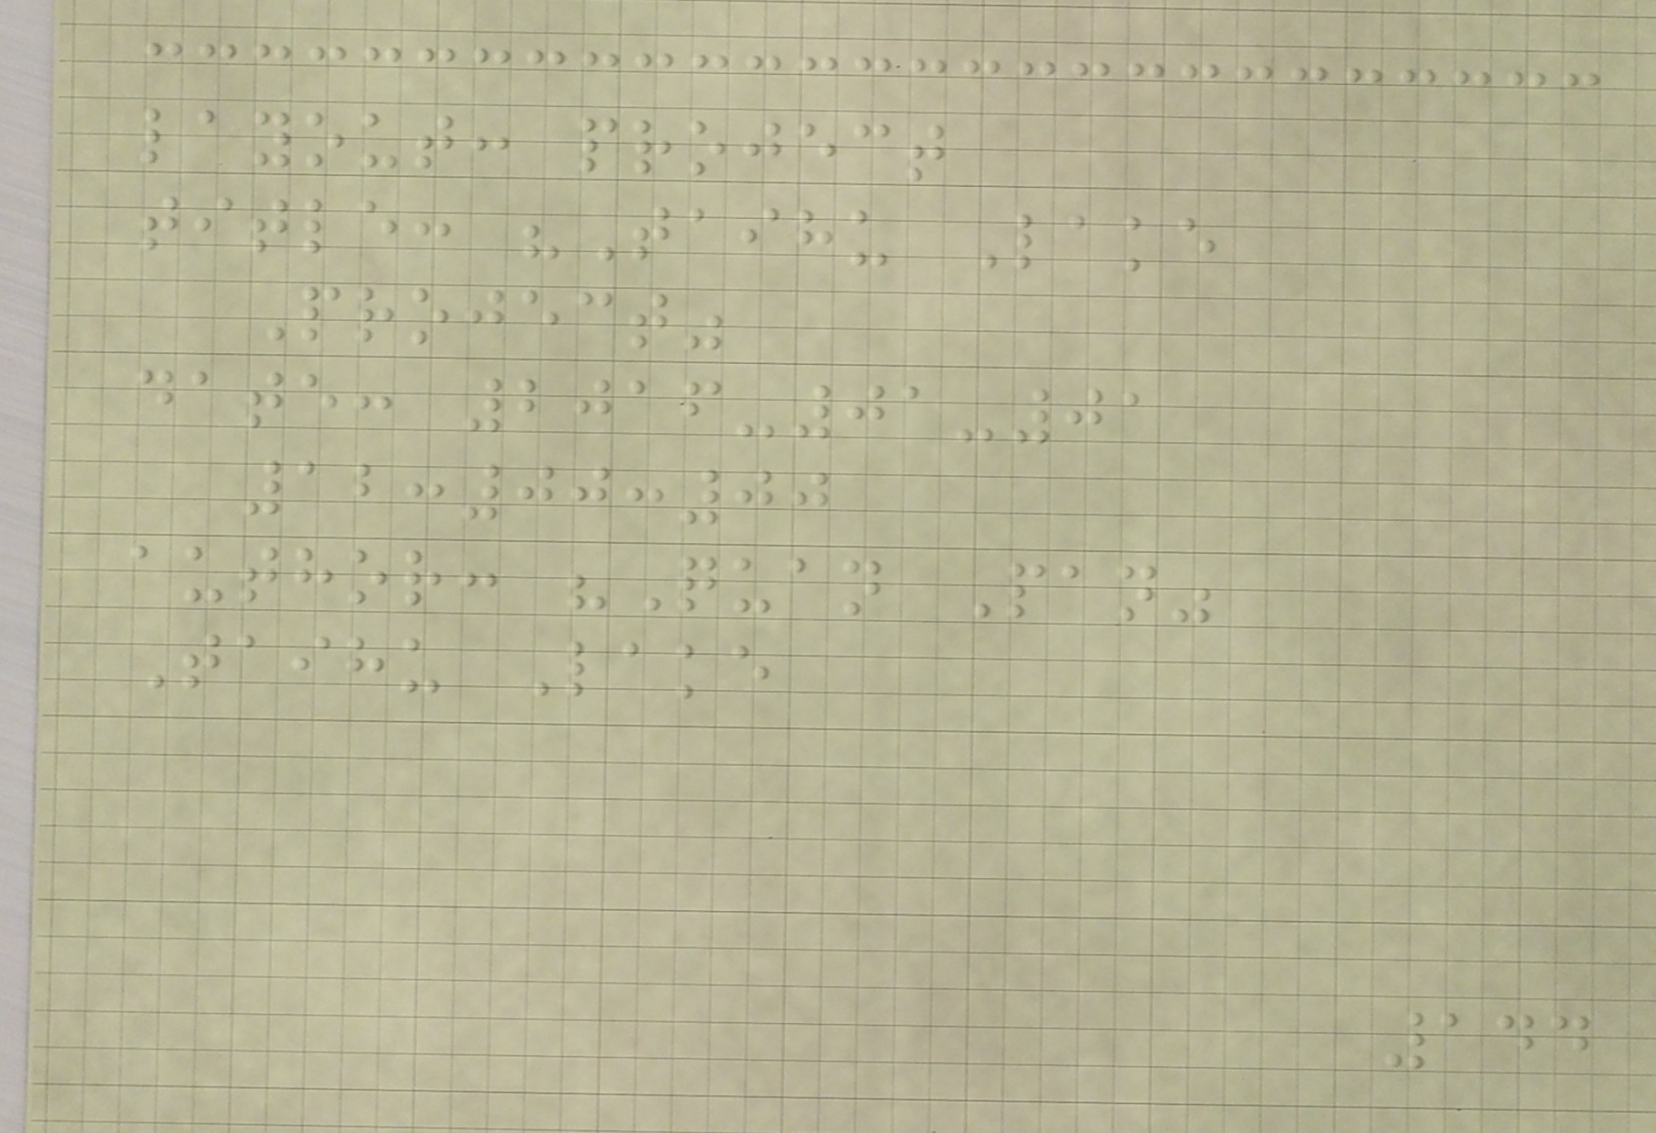layout: project
title: "Taihu Lake
Project"
date: 2016-01-01
12:00:00
author: "Quan Pan"
Taihu Lake
144
